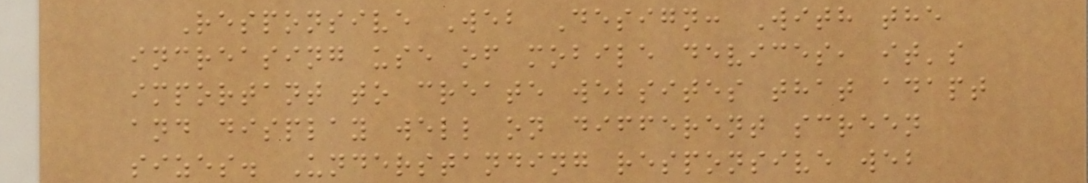Responsive Web Design: With the
increasing use of mobile devices, it's
important to create websites that adapt
and display well on different screen
sizes. Understanding responsive web
